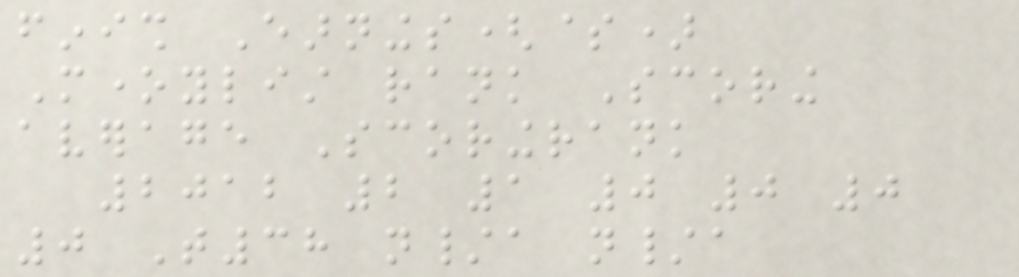finish Earnings($)
Moneylist rank Scoring
average Scoringrank
2012 2 1 0 0 0
0 T38 n/a n/a
